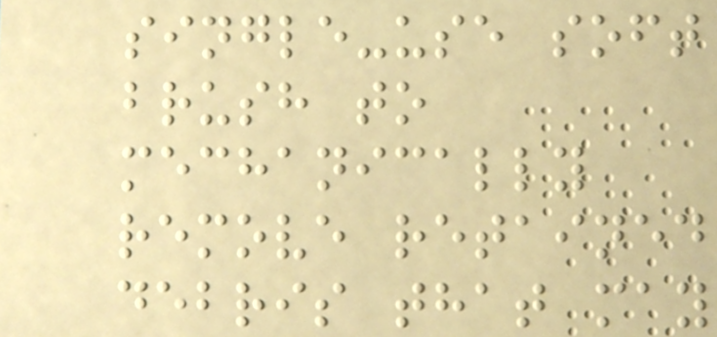single-use soft
brush to
mechanically
remove retained
debris that may
